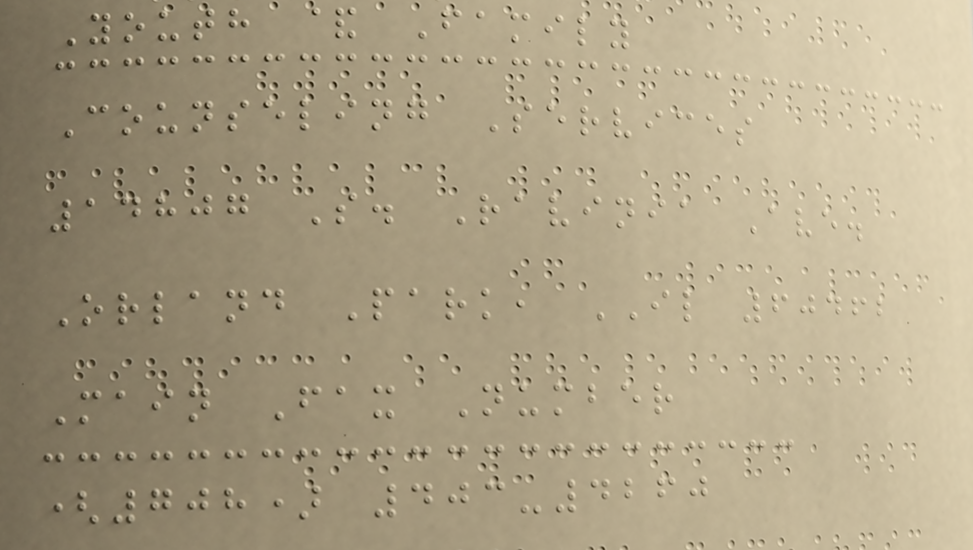Youth & Family
Counseling Services
14807 S. Ravinia Ave.
Orland Park, IL 60462
Main Fax Number
(708) 403-4260
